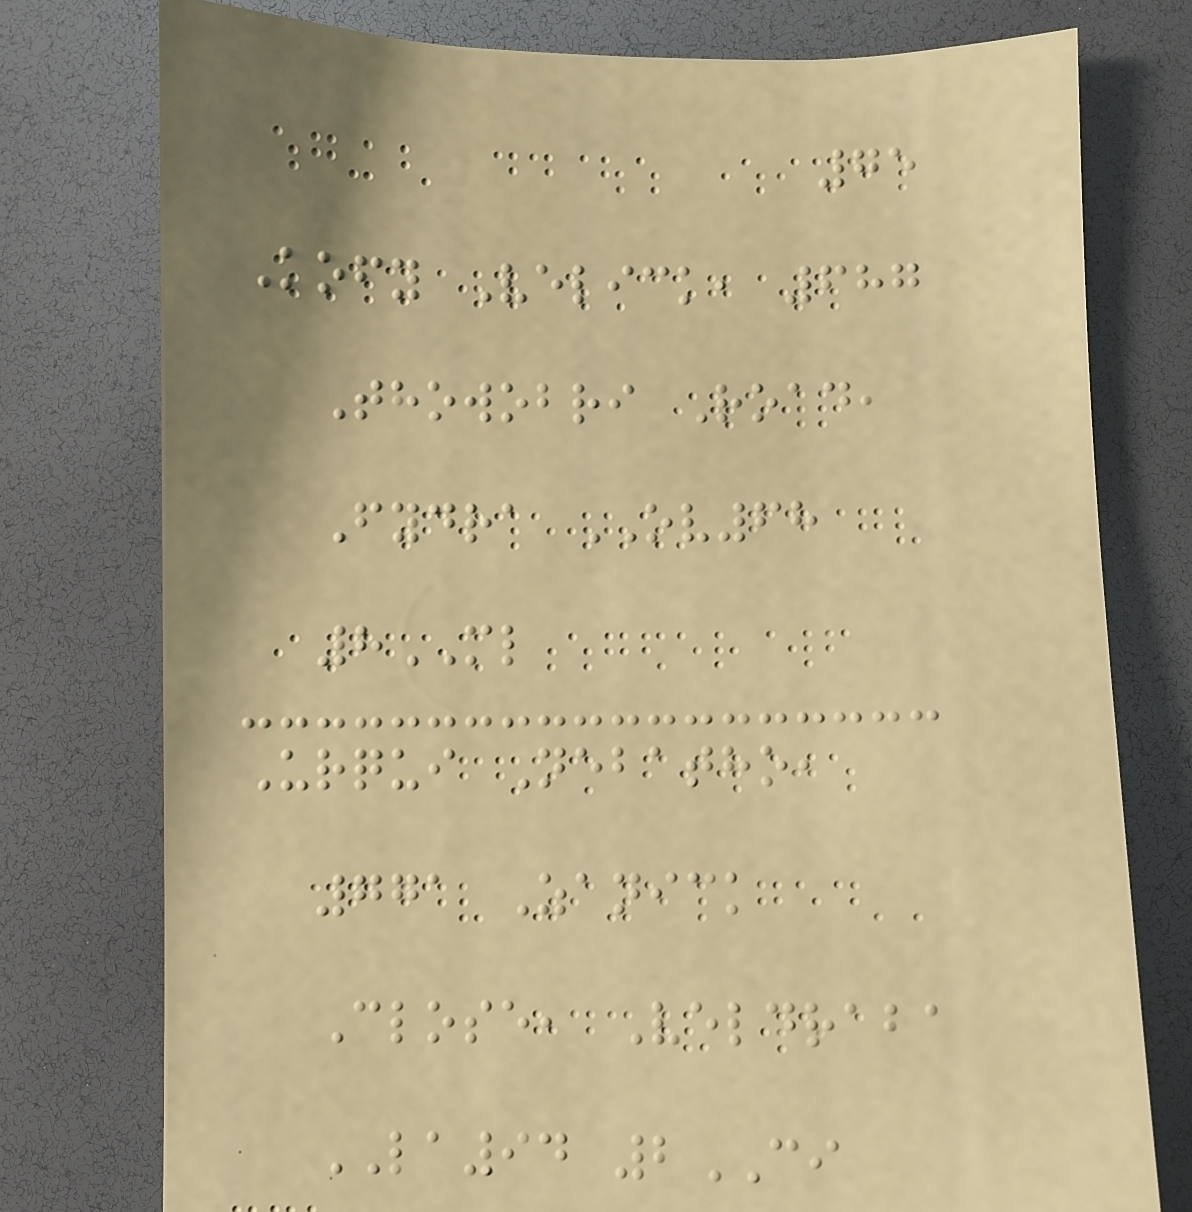75
Kofy Velick, 687
Thowobri Road,
Fydra OV68
8ML
Urqui Nebatho,
771 Zanick
Close, Veldraba
LA94 2CI
